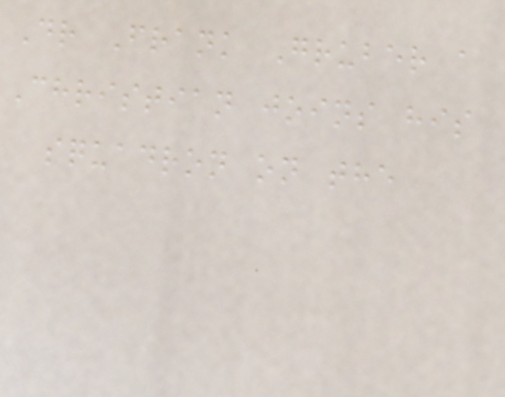Dr Frank Gruber a
Christian joins his
squadron on the
